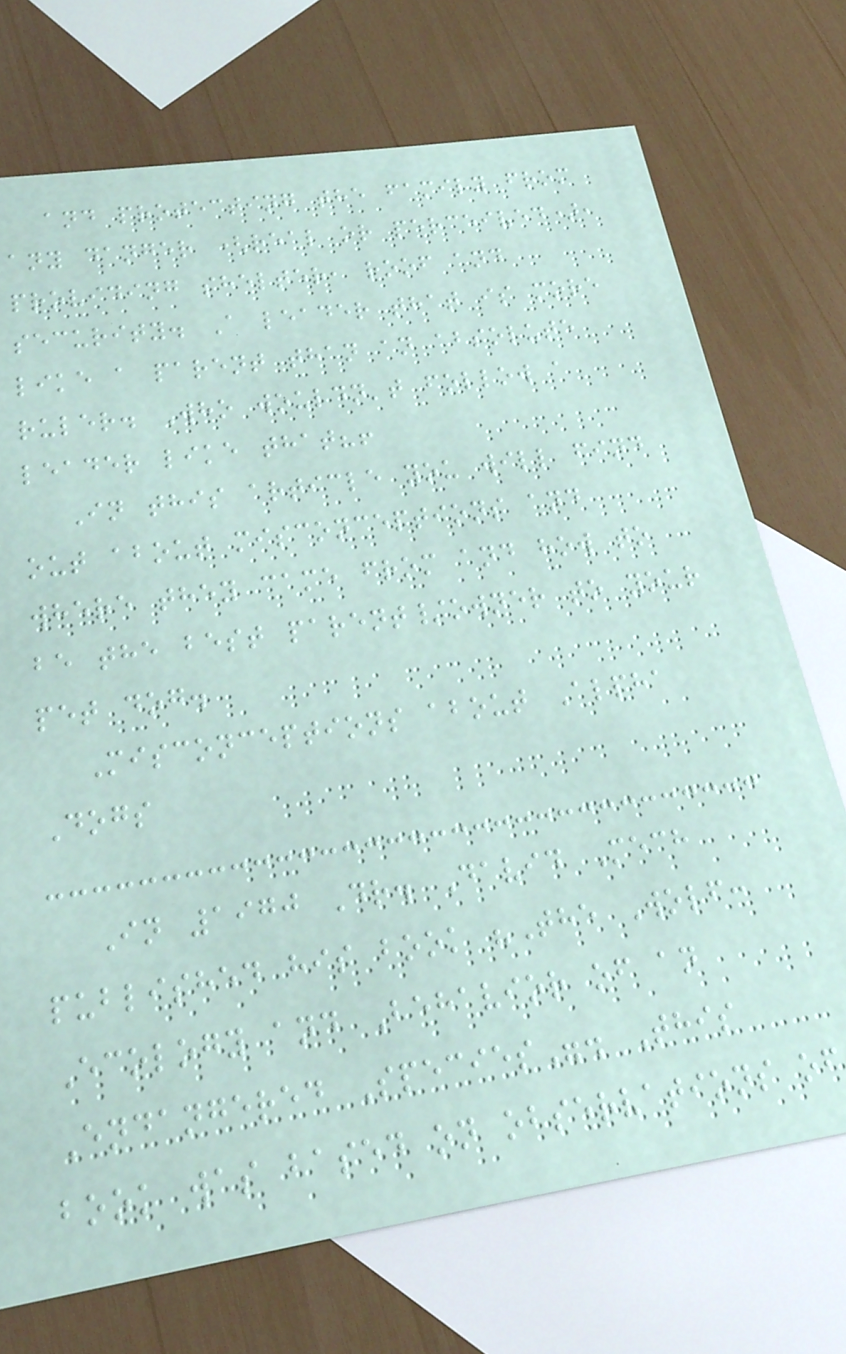and protecting the family from
any danger (real or perceived),
providing shelter, roof and
security. A leader that is more
like a parent than an absolute
ruler. Who wouldn't follow a
leader like that?!
In this article you will find
out about misconceptions and
where they came from and how to
be the best parent/owner to your
pet dog.
Misconceptions about Alpha
Dogs
In 1970 Dr. David Mech
published his book "The Wolf:
Ecology and Behavior of an
Endangered Species". This
book was based on observations of
